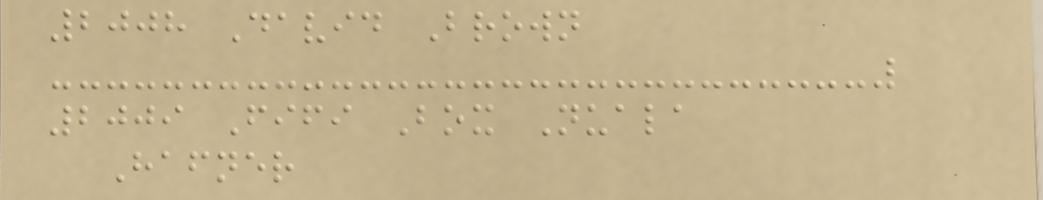2008 David Brown
2009 Fifi Box Nuala
Hafner
